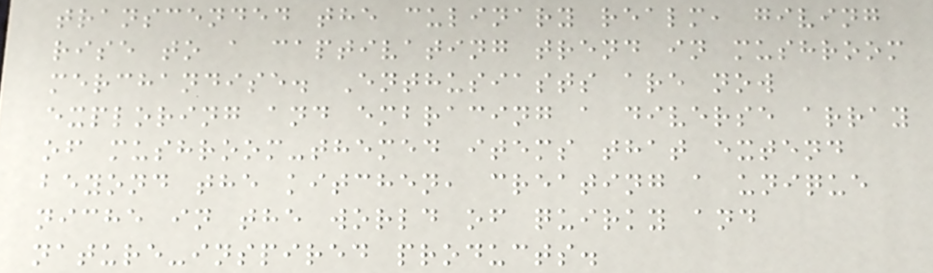transcended the culinary realm, giving
rise to a captivating trend in mushroom
merchandise. Enthusiasts are now
exploring and embracing a diverse array
of mushroom-themed items that extend
beyond the kitchen, creating a unique
niche in the world of quirky and
nature-inspired products.
